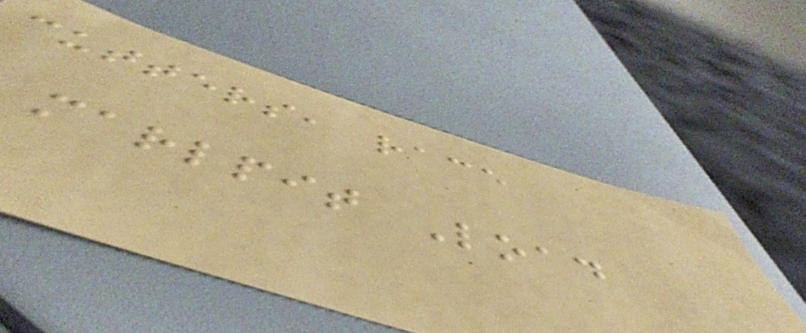cutters, race
marlpit Load
